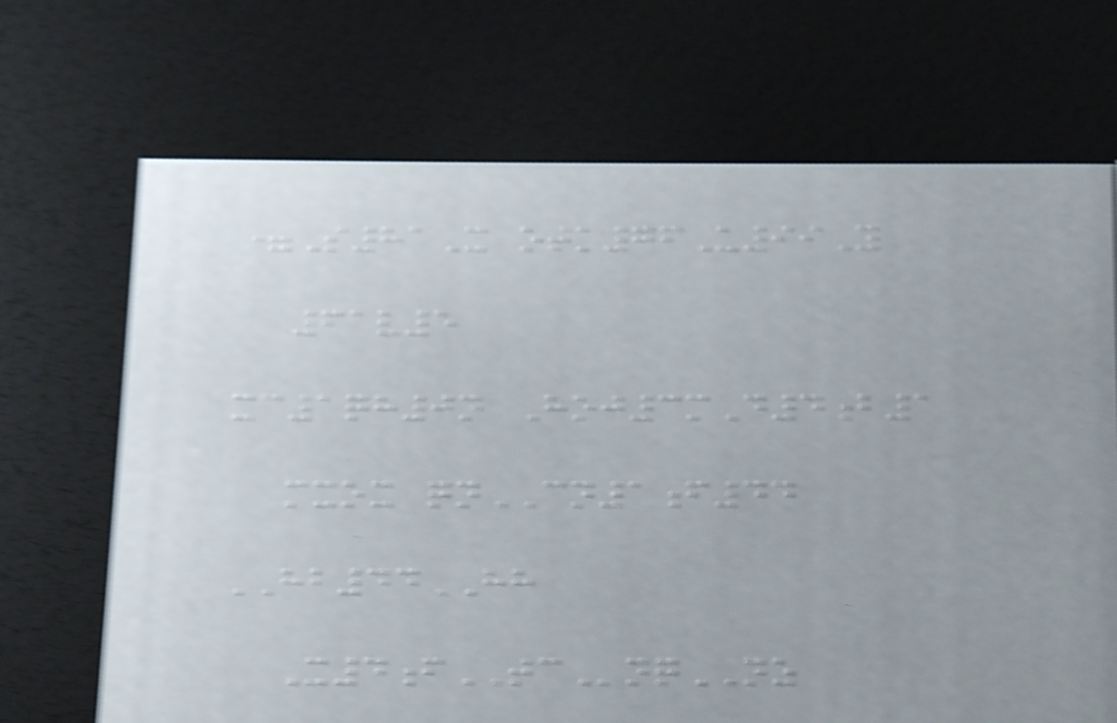=S81X otk76U99Y
61v5
xc1qh0n Hoj3mD4b1
mxox qnCN1f44
HB44HH
X4fTCnqNZ
